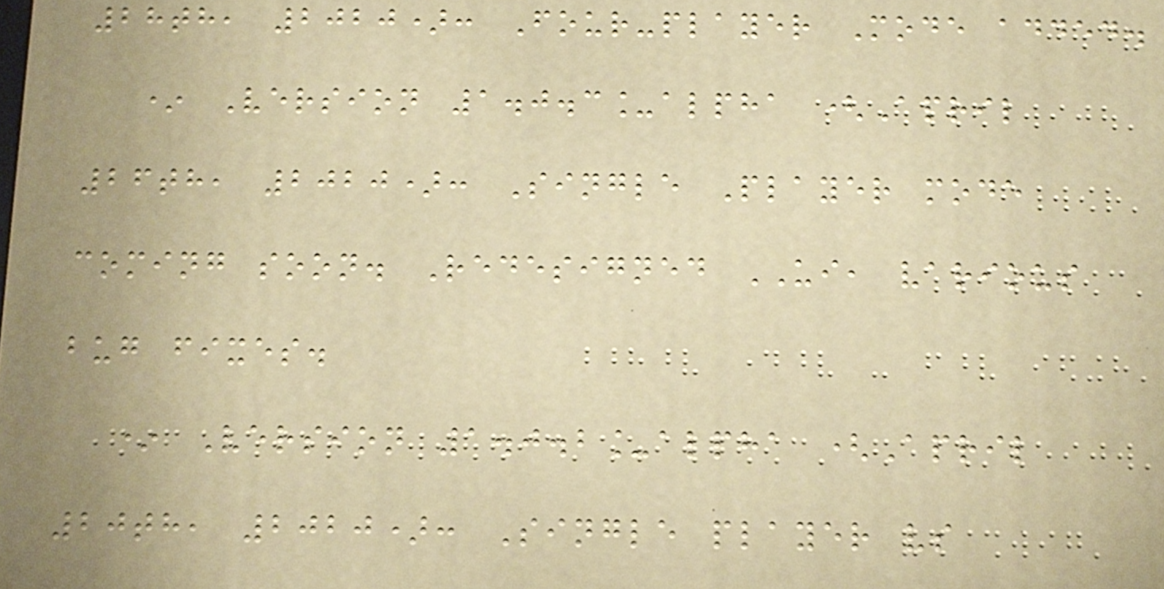28th, 2020): Four-player Mode added.
* Version 1.0.3_alpha (April
26th, 2020): Single Player mode
coming soon. Redesigned UI, various
bug fixes.
* Version 1.0.2_alpha (April
20th, 2020): Single player vs
